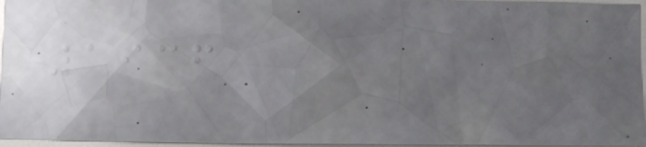1936
